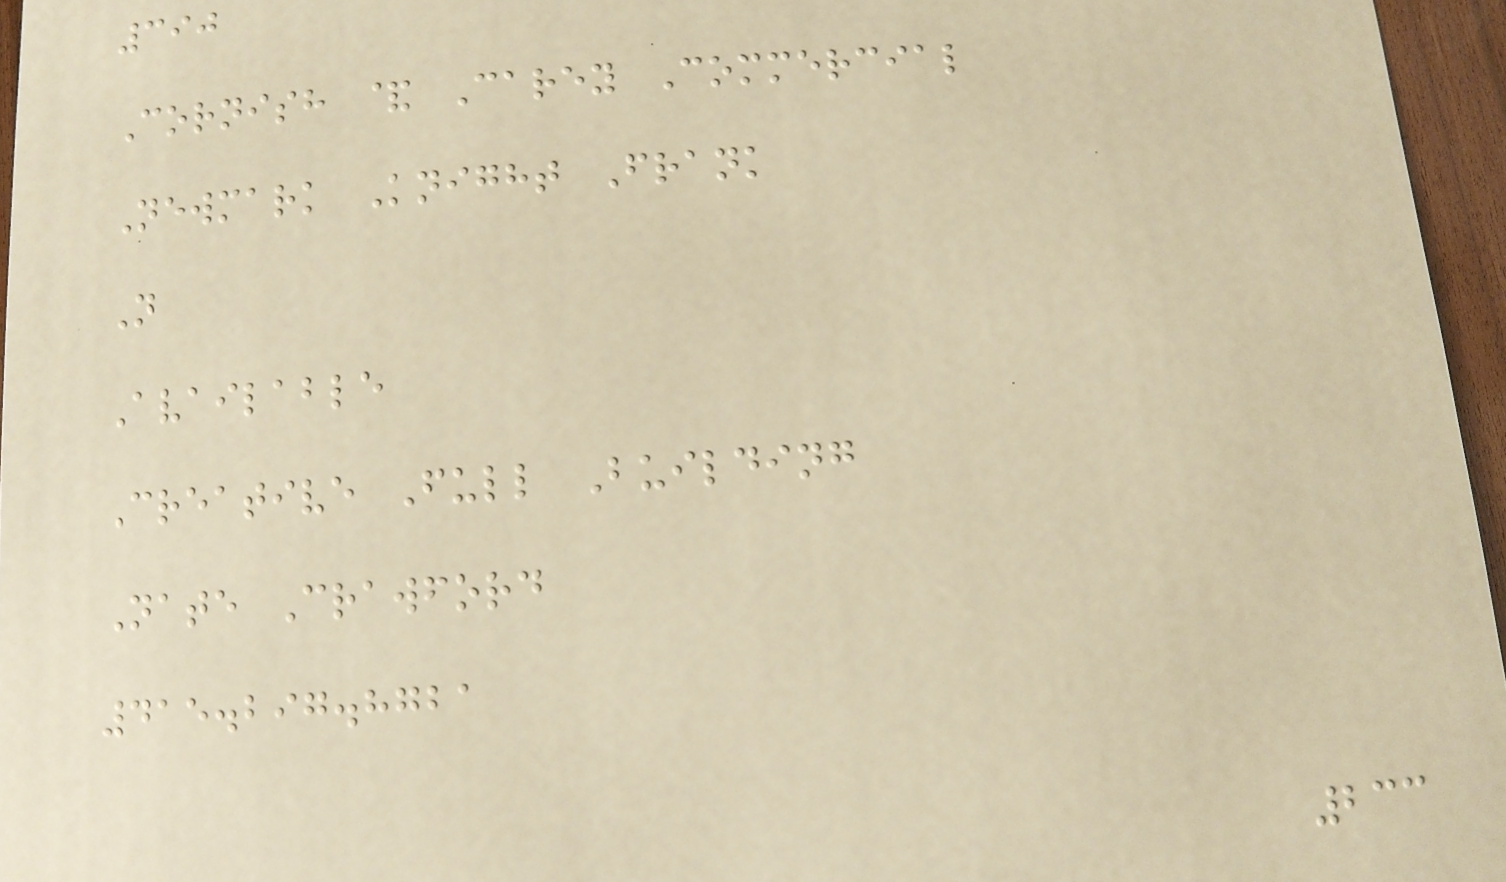390
Cornish & Carey Commercial
Newmark Knight Frank
N
Available
Creative Full Building
Nate Crawford
415.297.8721
233
